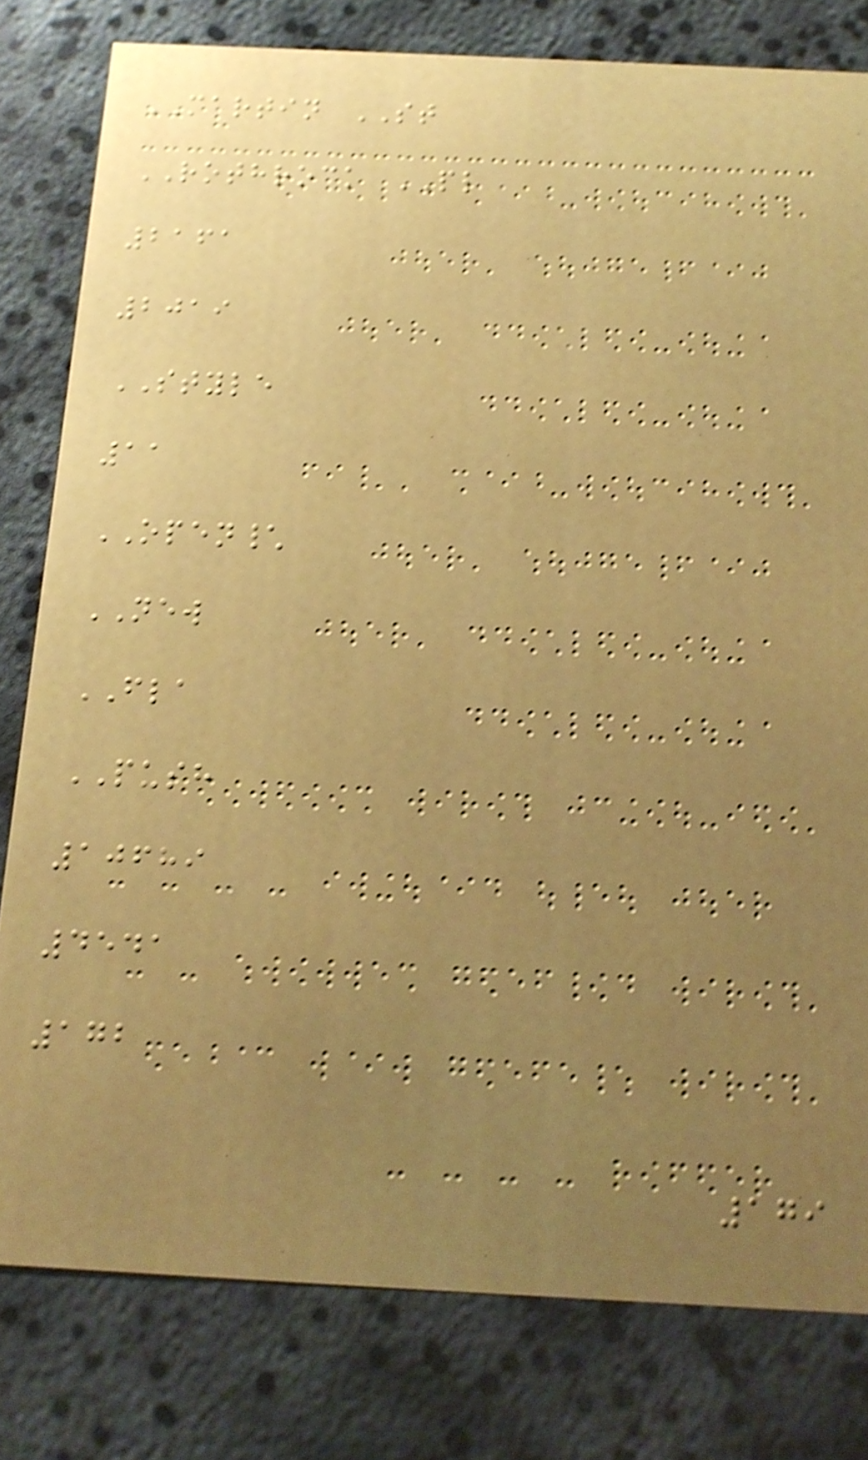MARTIN ST
ROTHROCK PL
2161
2019
STYLE
11
OPEN\
NEW
FLA
PUSH
10689
4541
172
179
